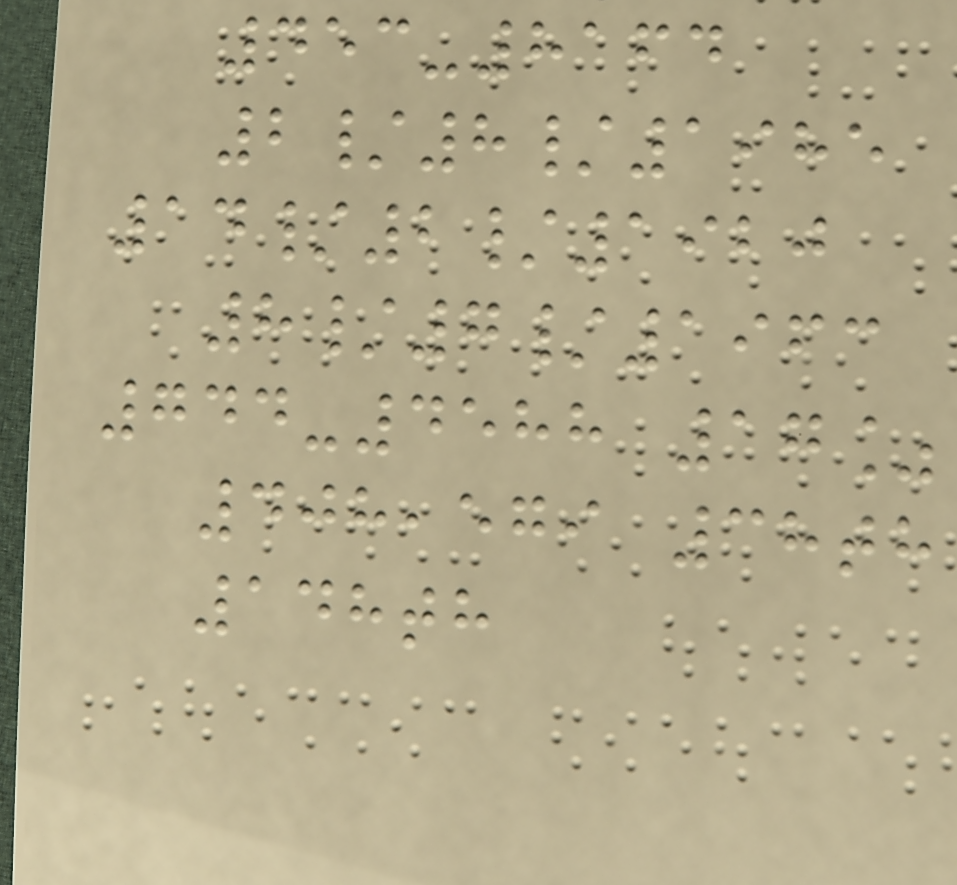453-8164
2/8/1985
14/2/1920
8/7/1963
744-4588 17%
408,579 38th
148th
